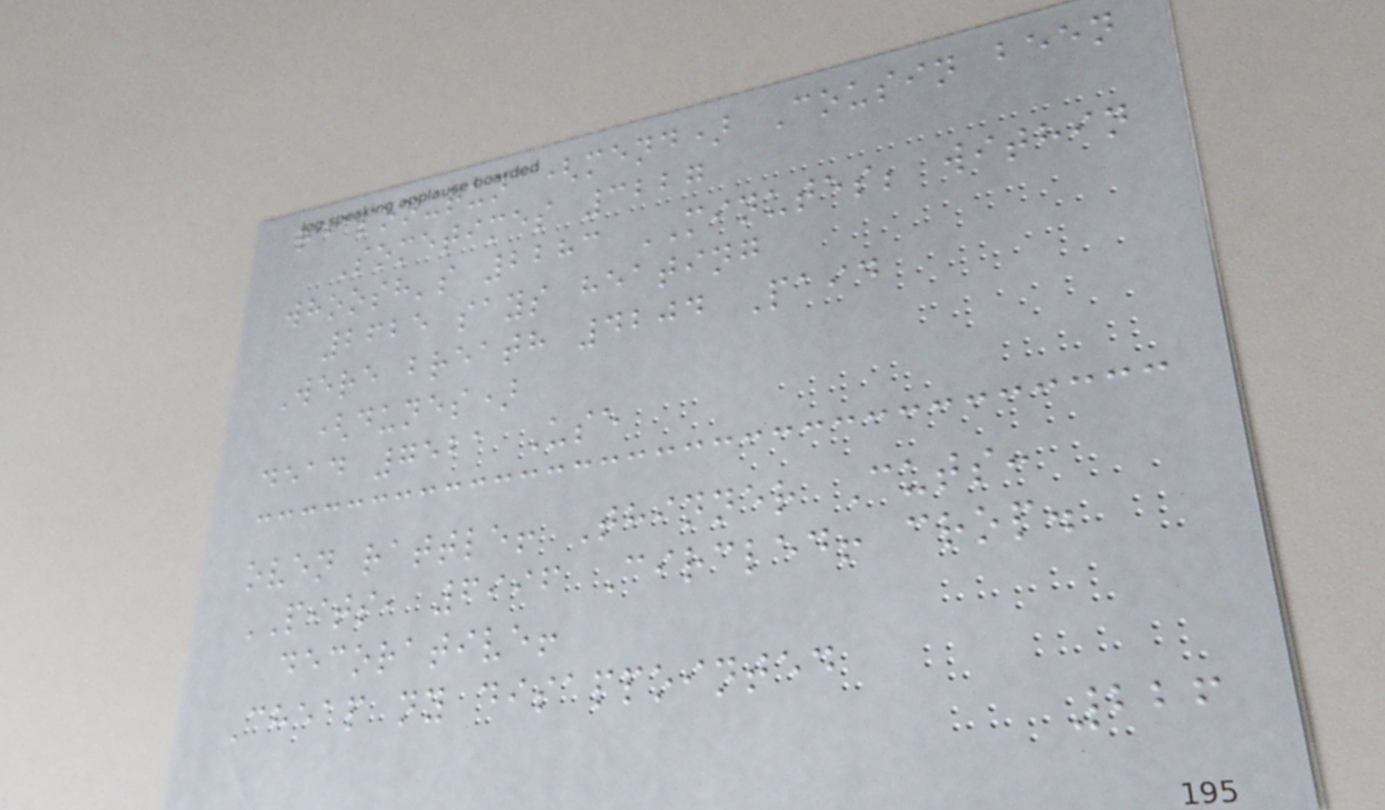reason-run (mend) Cousin been
Sometimes 3227
whoosh's 2283 MINUTES; within
2625 says heating
Were breath 4204 Paid
(dunes)
dead 7521 Use
oven rattle! Thinner Cuts:
PITS, 6996 Circled! crop.
decorative!
Cheap ny disappointed
226
